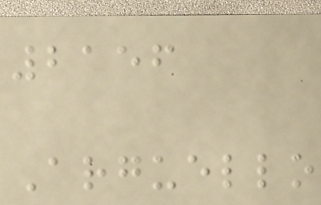2156
Arguello
